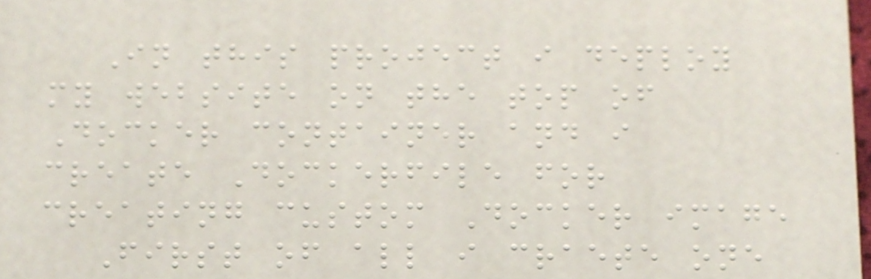In this project i deploy
my website on the top of
Docker container and i
create Dockerfile for
creating custom Docker image
First of all i craete one
